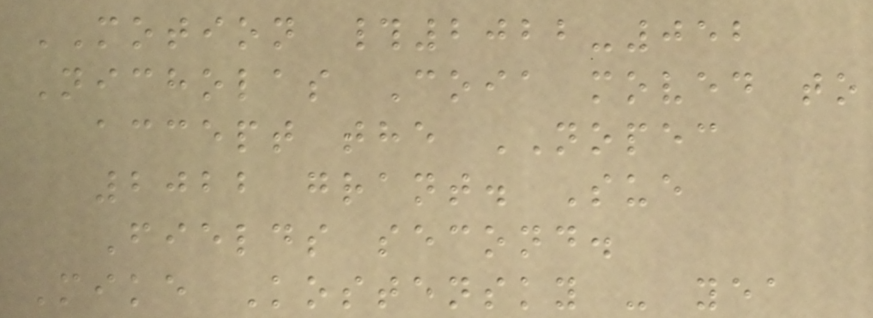MOTION #2022-052
Nicholas Coia moved to
accept the NOPEC
2022 grant. Sue
Fields second.
Mike Kostensky - yea
